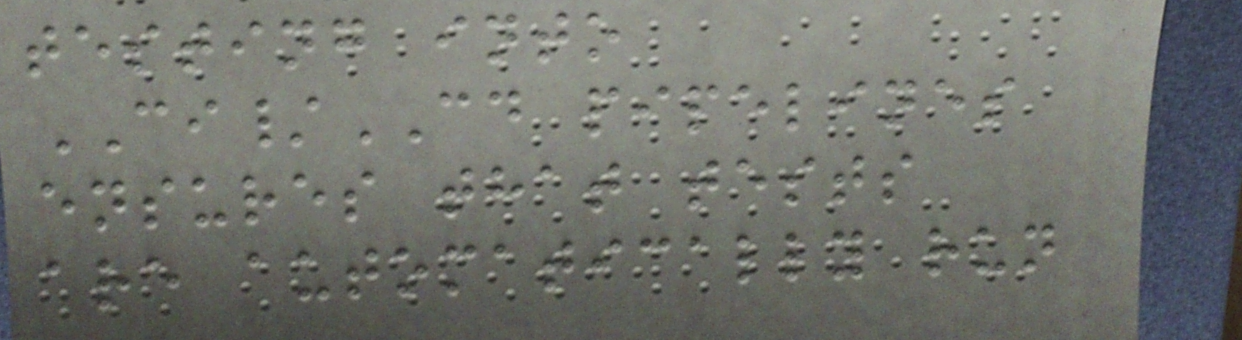testing into
CI/CD pipelines
ensures that tests
are automatically run
